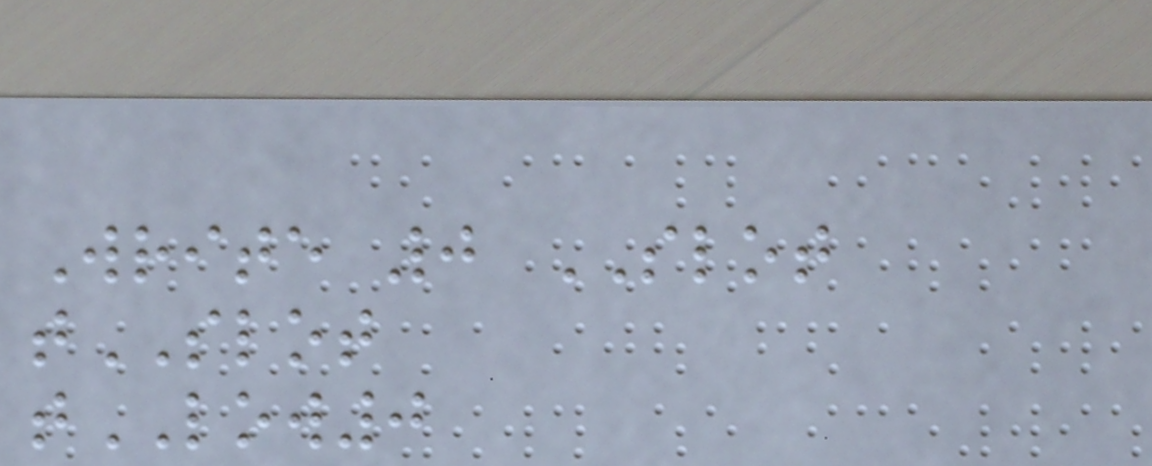Write 0 SLOT
tSLOT
tLOW0
